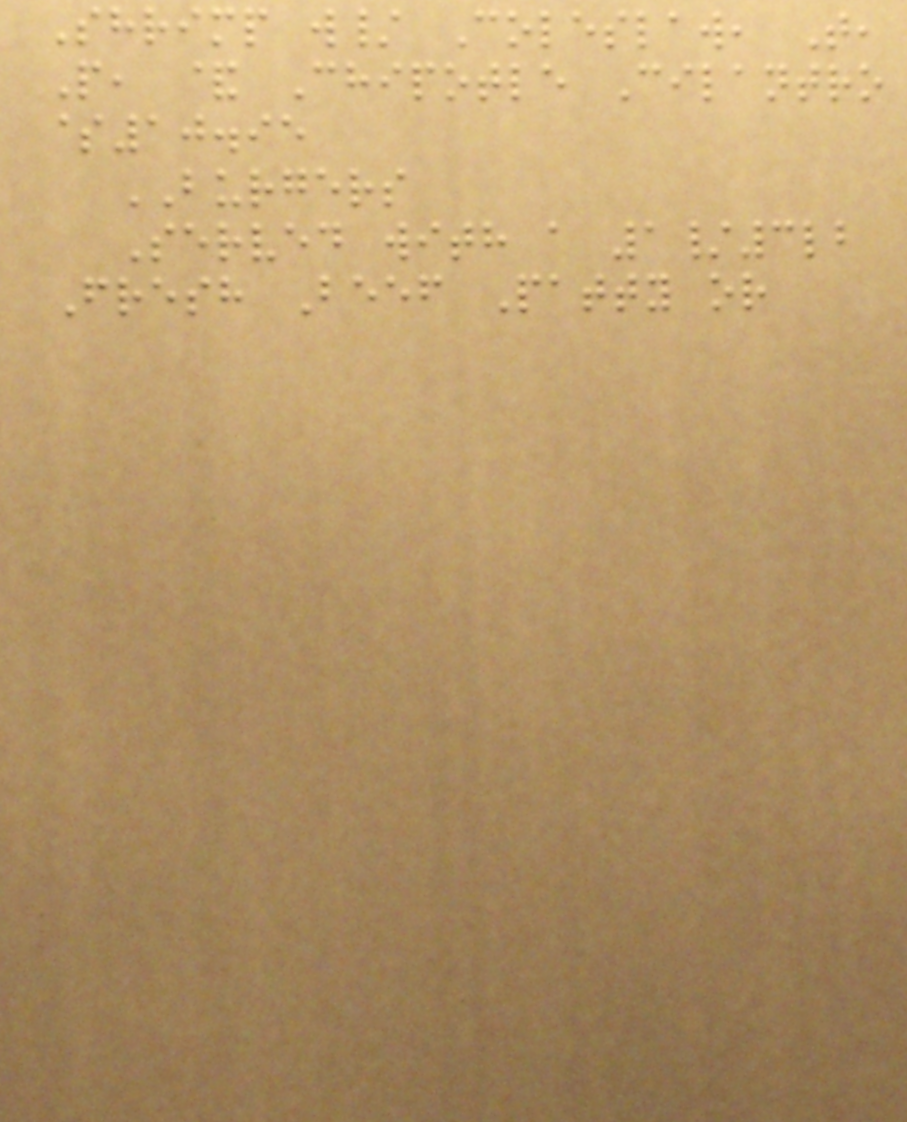Shrimp w/ Coleslaw, T,
P, & Chipotle Cilantro
$10.95
BURGERS
Served with a 1/3lb
Fresh Beef Patty or
